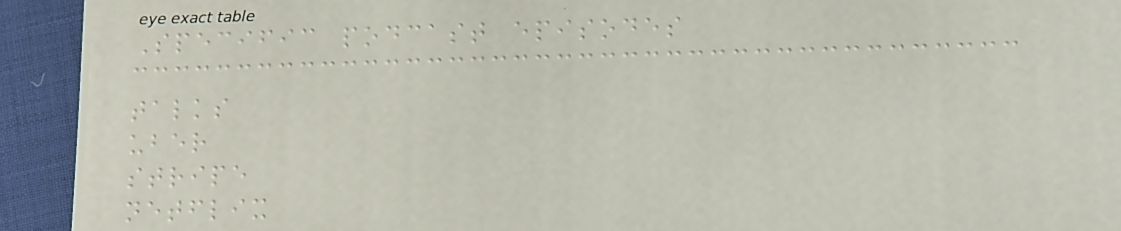Specific podcast episodes
talks
uber
stripe
netflix
